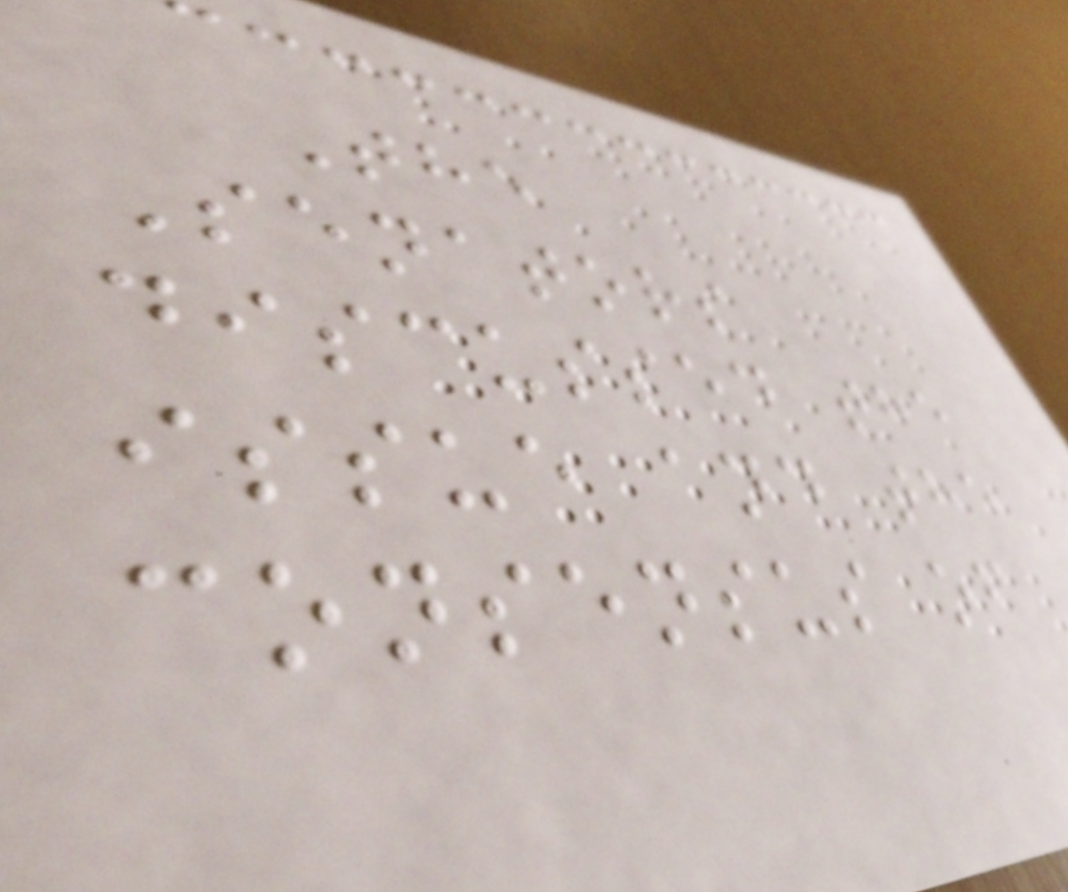The
Senators
discussed the
issue and the
consensus of
